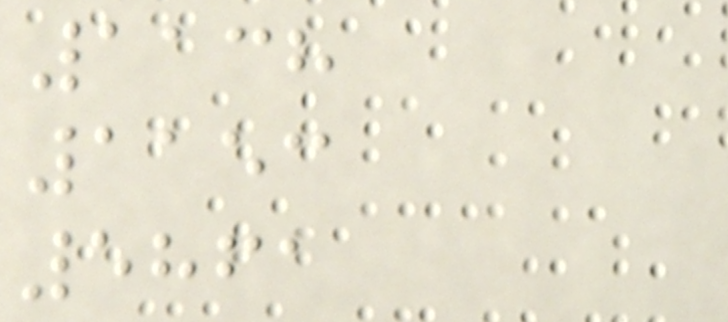1138
1153
5861
